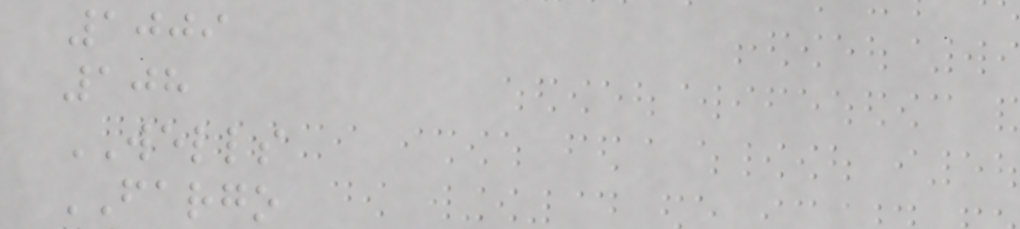1009
108
WELLS
FARGO
